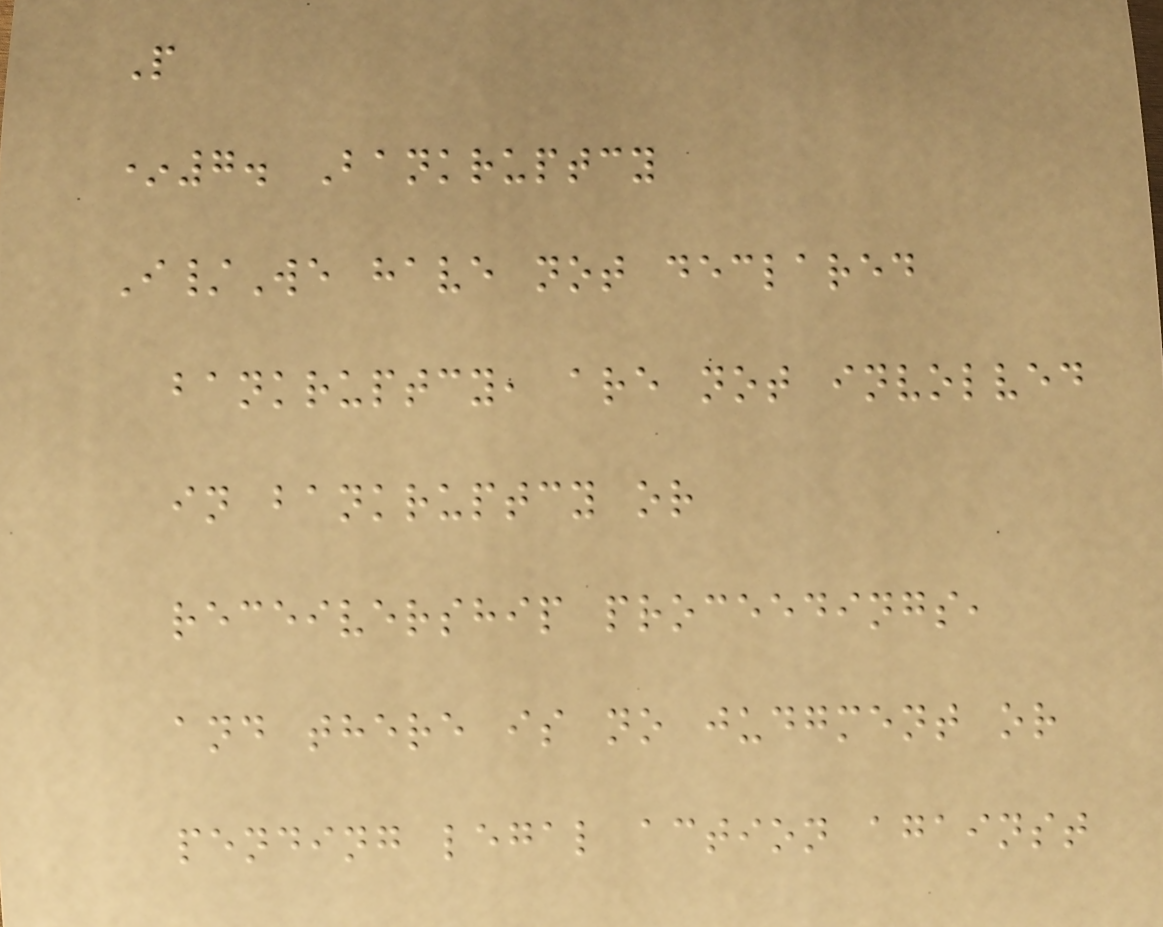P
*7. Bankruptcy
I/We have not declared
bankruptcy, are not involved
in bankruptcy or
receivership proceedings,
and there is no judgment or
pending legal action against
